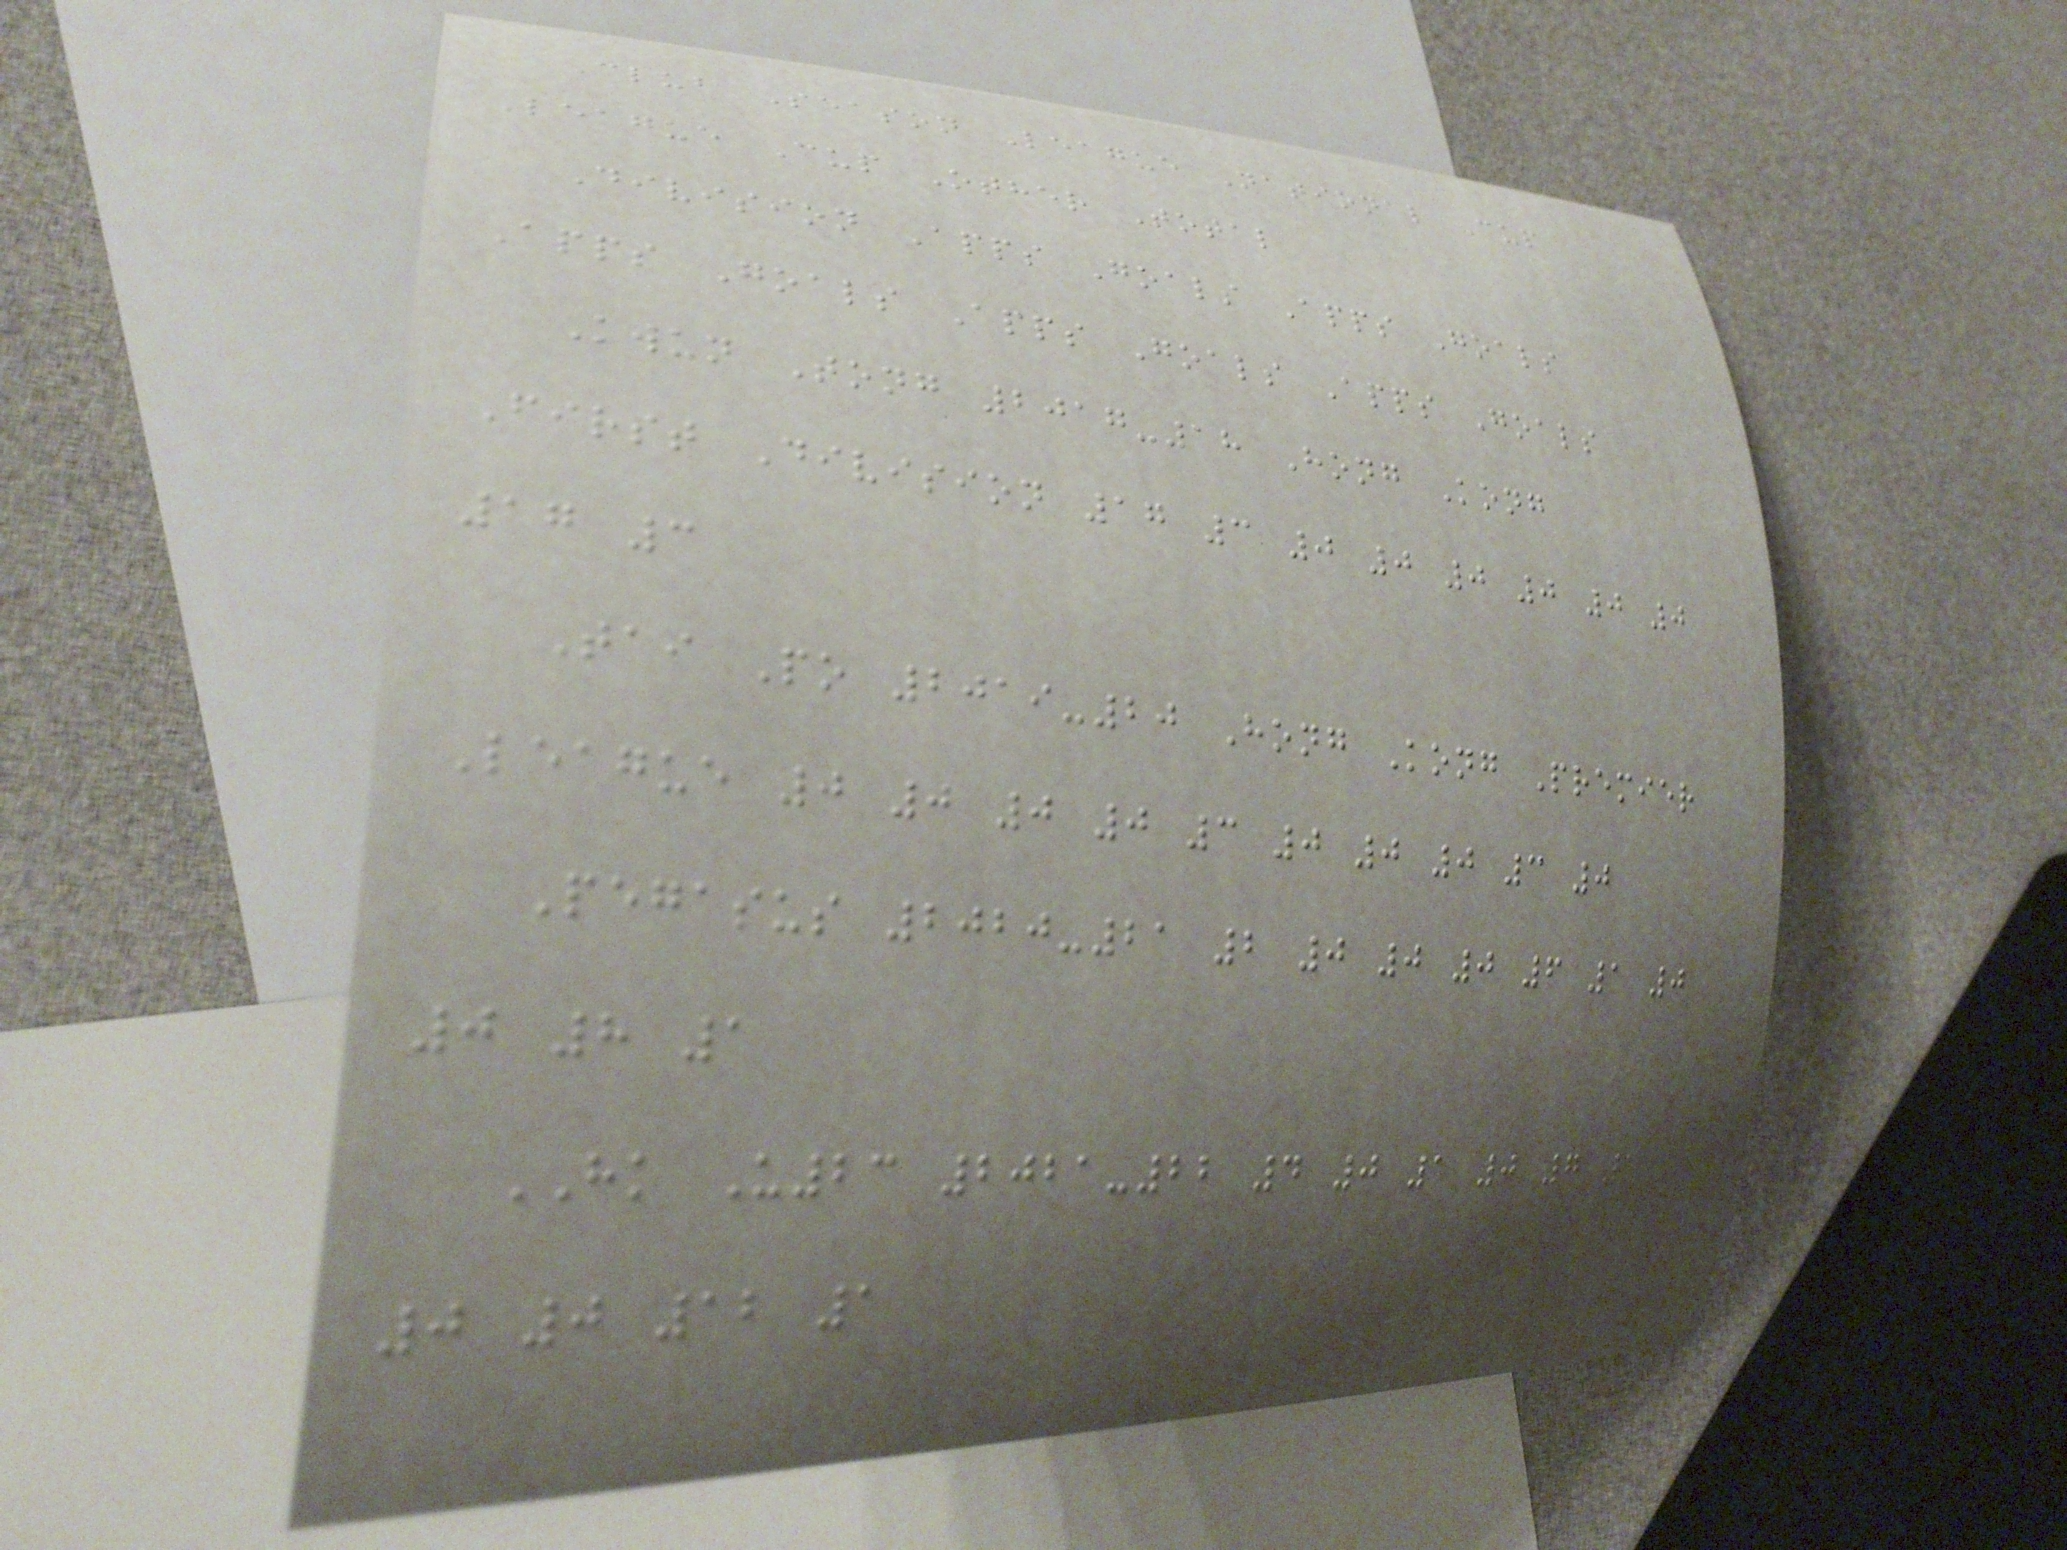Club Season League National Cup
League Cup Other Total
Division Apps Goals Apps Goals
Apps Goals Apps Goals Apps Goals
Kwun Tong 2017-18 Hong Kong
First Division 17 3 0 0 0 0 0 0
17 3
Tai Po 2019-20 Hong Kong Premier
League 0 0 0 0 3 0 0 0 3 0
Pegasus 2020-21 2 0 0 0 6 1 0
0 8 1
HK U23 2021-22 4 0 1 0 7 1
0 0 12 1
